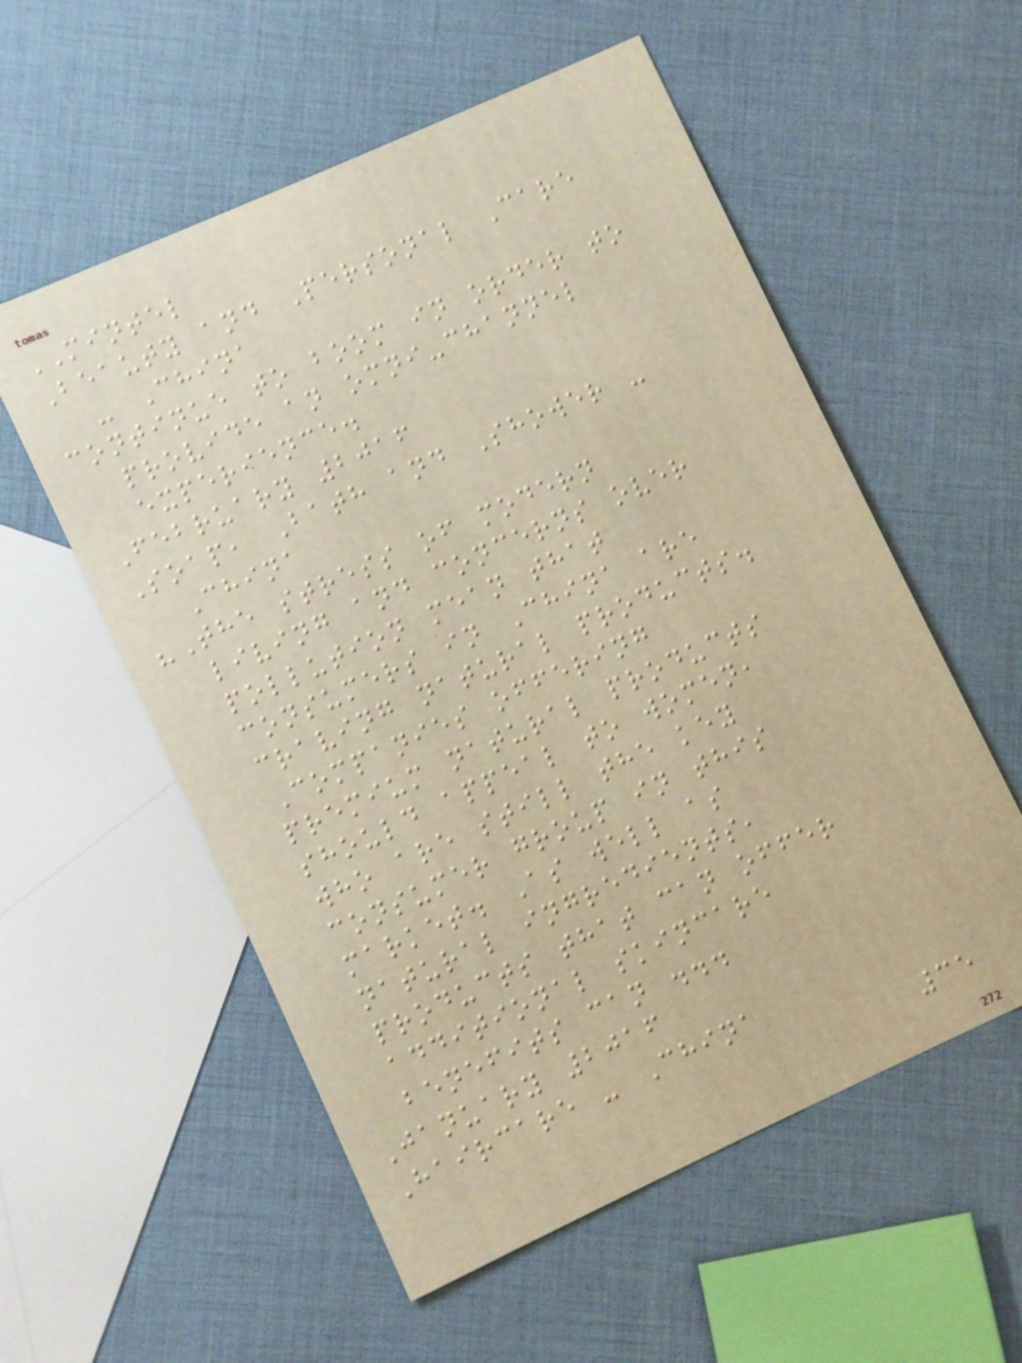MINTEL
Beauty and Personal Care
- China
continue to boom in order to
provide an omni-channel
experience.
February 2016
Soap, Bath and Shower -
China
"The stress of modern
living and concerns over
pollution mean that
consumers in China are
craving natural products.
Companies offering
premium natural products
should appeal to women,
who are still the key
consumer group in this
market. As well as
natural ingredients,
products that can offer
additional skincare
benefits can ...
January 2016
Haircare - China
35
